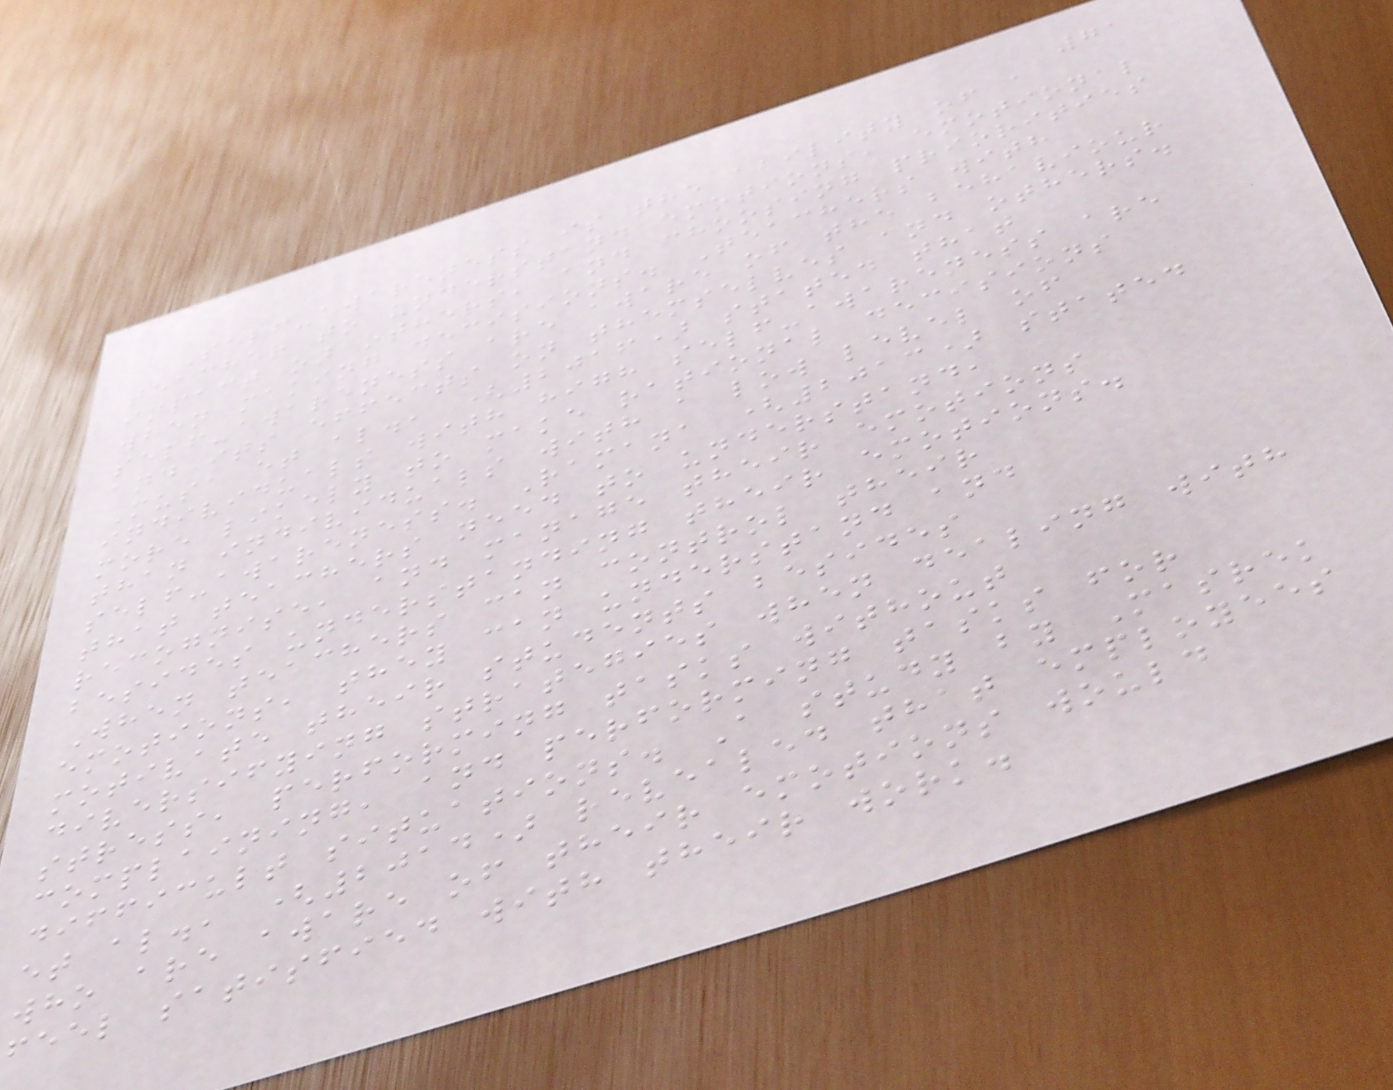71
Self-awareness is the ability of a
teacher to understand emotions, emotional
impact on others, and choosing priorities
when making decisions. Teachers with
self-awareness are aware of the behaviour
and its effects on themselves and others.
Musa et al., (2016) stated that
individuals with high self-awareness are
more likely to make rational decisions
than individuals with a low level of
self-awareness. Ramana (2013) stated
that teachers need to understand,
recognise, and manage their emotions
besides understanding their emotions.
When teachers can control their
emotions, they can understand and
motivate their students besides
diversifying strategies when dealing with
stress, performing tasks without
complaining, and performing tasks for
difficult situations. A study by Masrek
et al., (2014) revealed that employees
who are aware of their emotions would
feel satisfied with their work.
